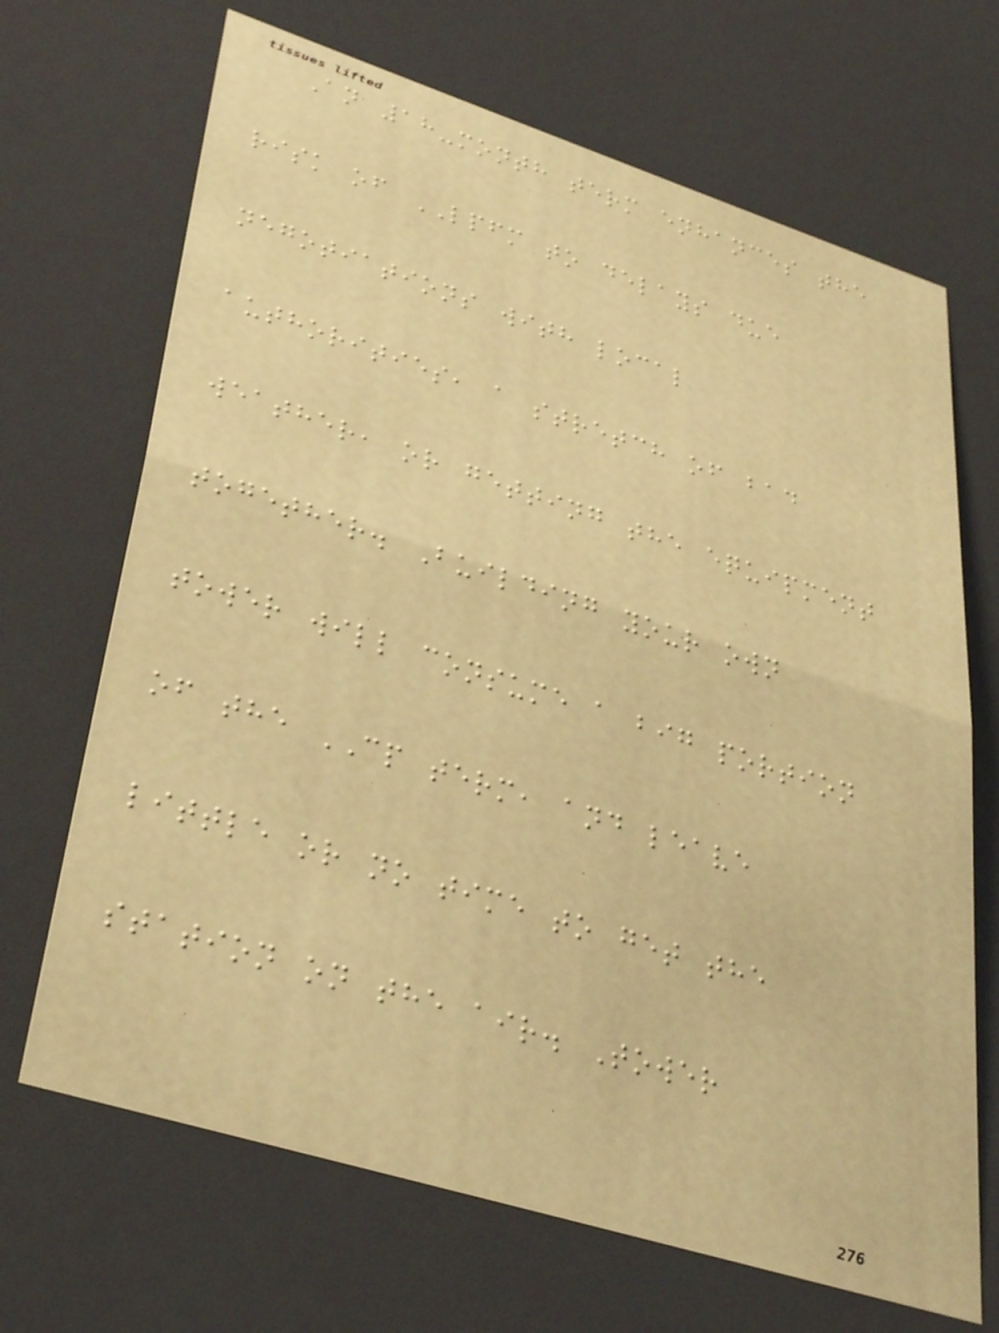An 18-month term enhances the
risk of LPFM to delays due
negotiations with local
authorities, a stretch of bad
weather, or getting the equipment
together. Building your own
tower will consume a big portion
of the CP term, and leave
little or no time to get the
station on the air. Tower
